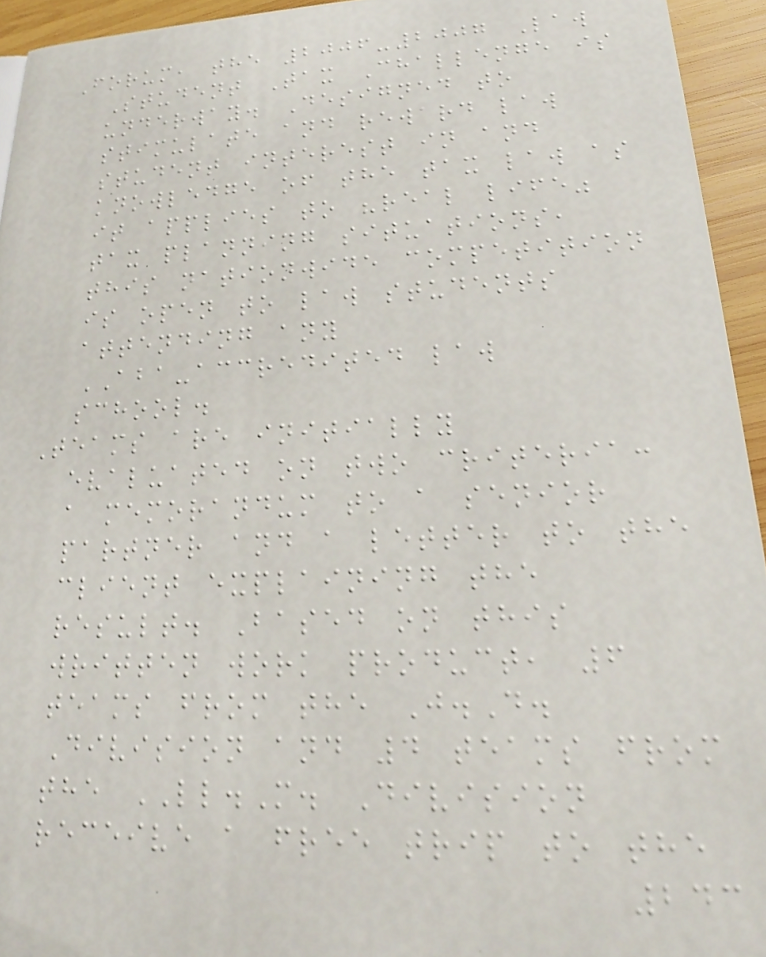Forum, the 2006-2007 Law
Student Tax Challenge is
underway. Designed to
stimulate and reward law
student interest in and
knowledge of the tax law as
it applies to "real life"
tax planning situations,
this nationwide competition
is open to law students
attending any
ABA-accredited law
school.
Teams are initially
evaluated on two criteria:
a memorandum to a senior
partner and a letter to the
client explaining the
result. Based on this
written work product, 6
teams from the J.D.
Division and 4 teams from
the LL.M. Division
receive a free trip to the
243
